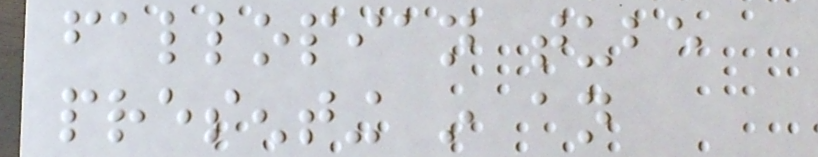fallopian tube
presenting in an
